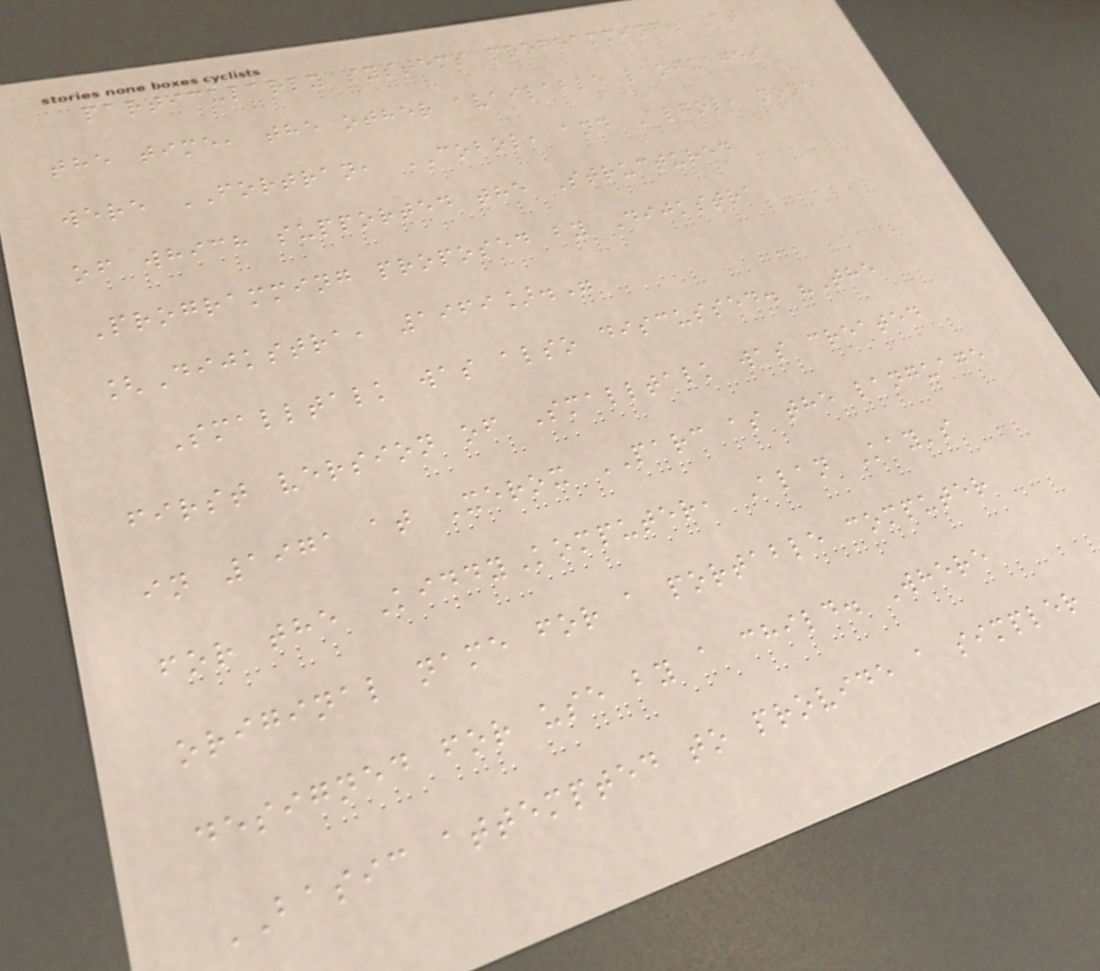particularly systems programming. At
the time, the other available languages
were FORTRAN, COBOL, and Algol, none
of which supported the Structured
Programming proposed by Dijkstra
[Dijkstra, 1969]."
Smalltalk was also discussed. "The
first version of Smalltalk was created
in 1971 at Xerox PARC as the language
for the KiddyKomputer, Alan Kay's
original name for a portable computer
designed for use by a child. Where
BASIC attempted to provide a simpler
